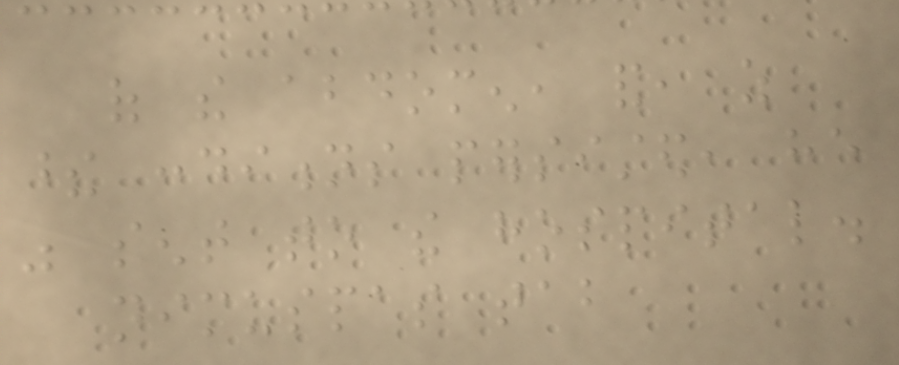of the abdomen, and, as
these conditions persisted, he
was sent to the hospital.
nimuspas tab
